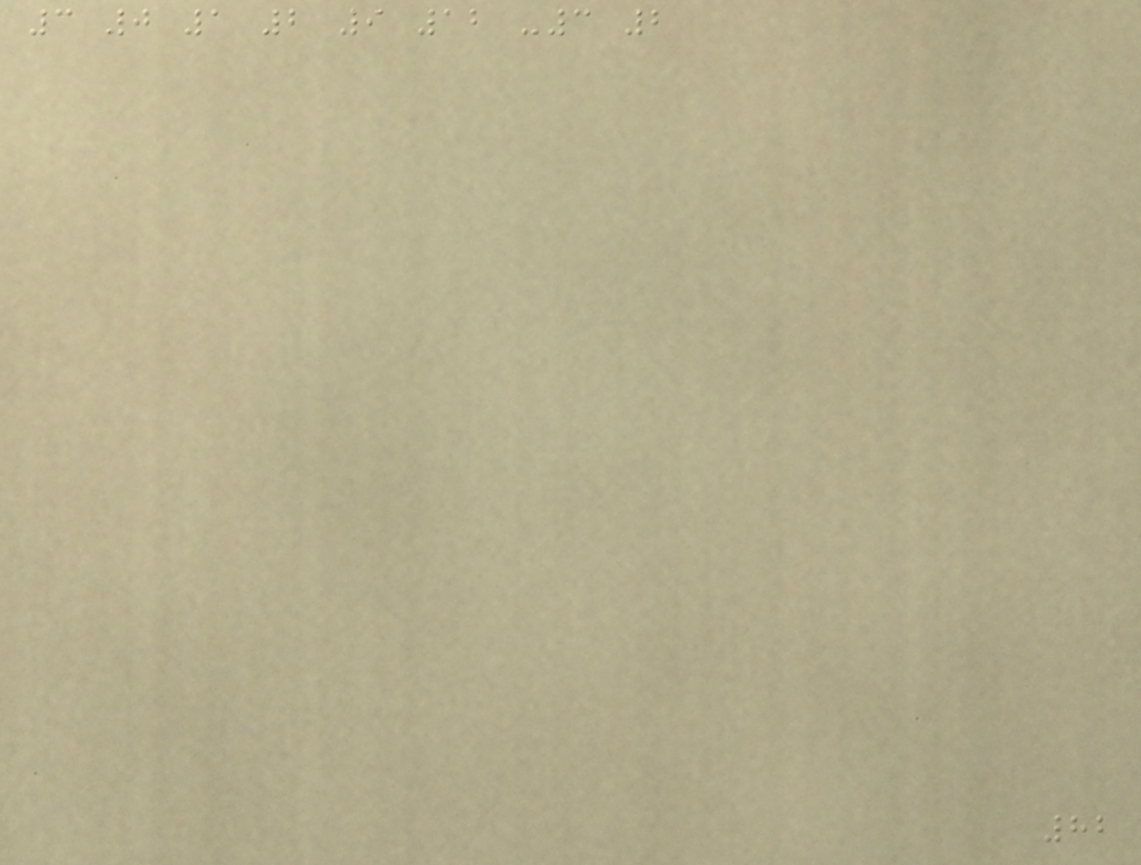3 0 1 2 9 12 -3 2
82
